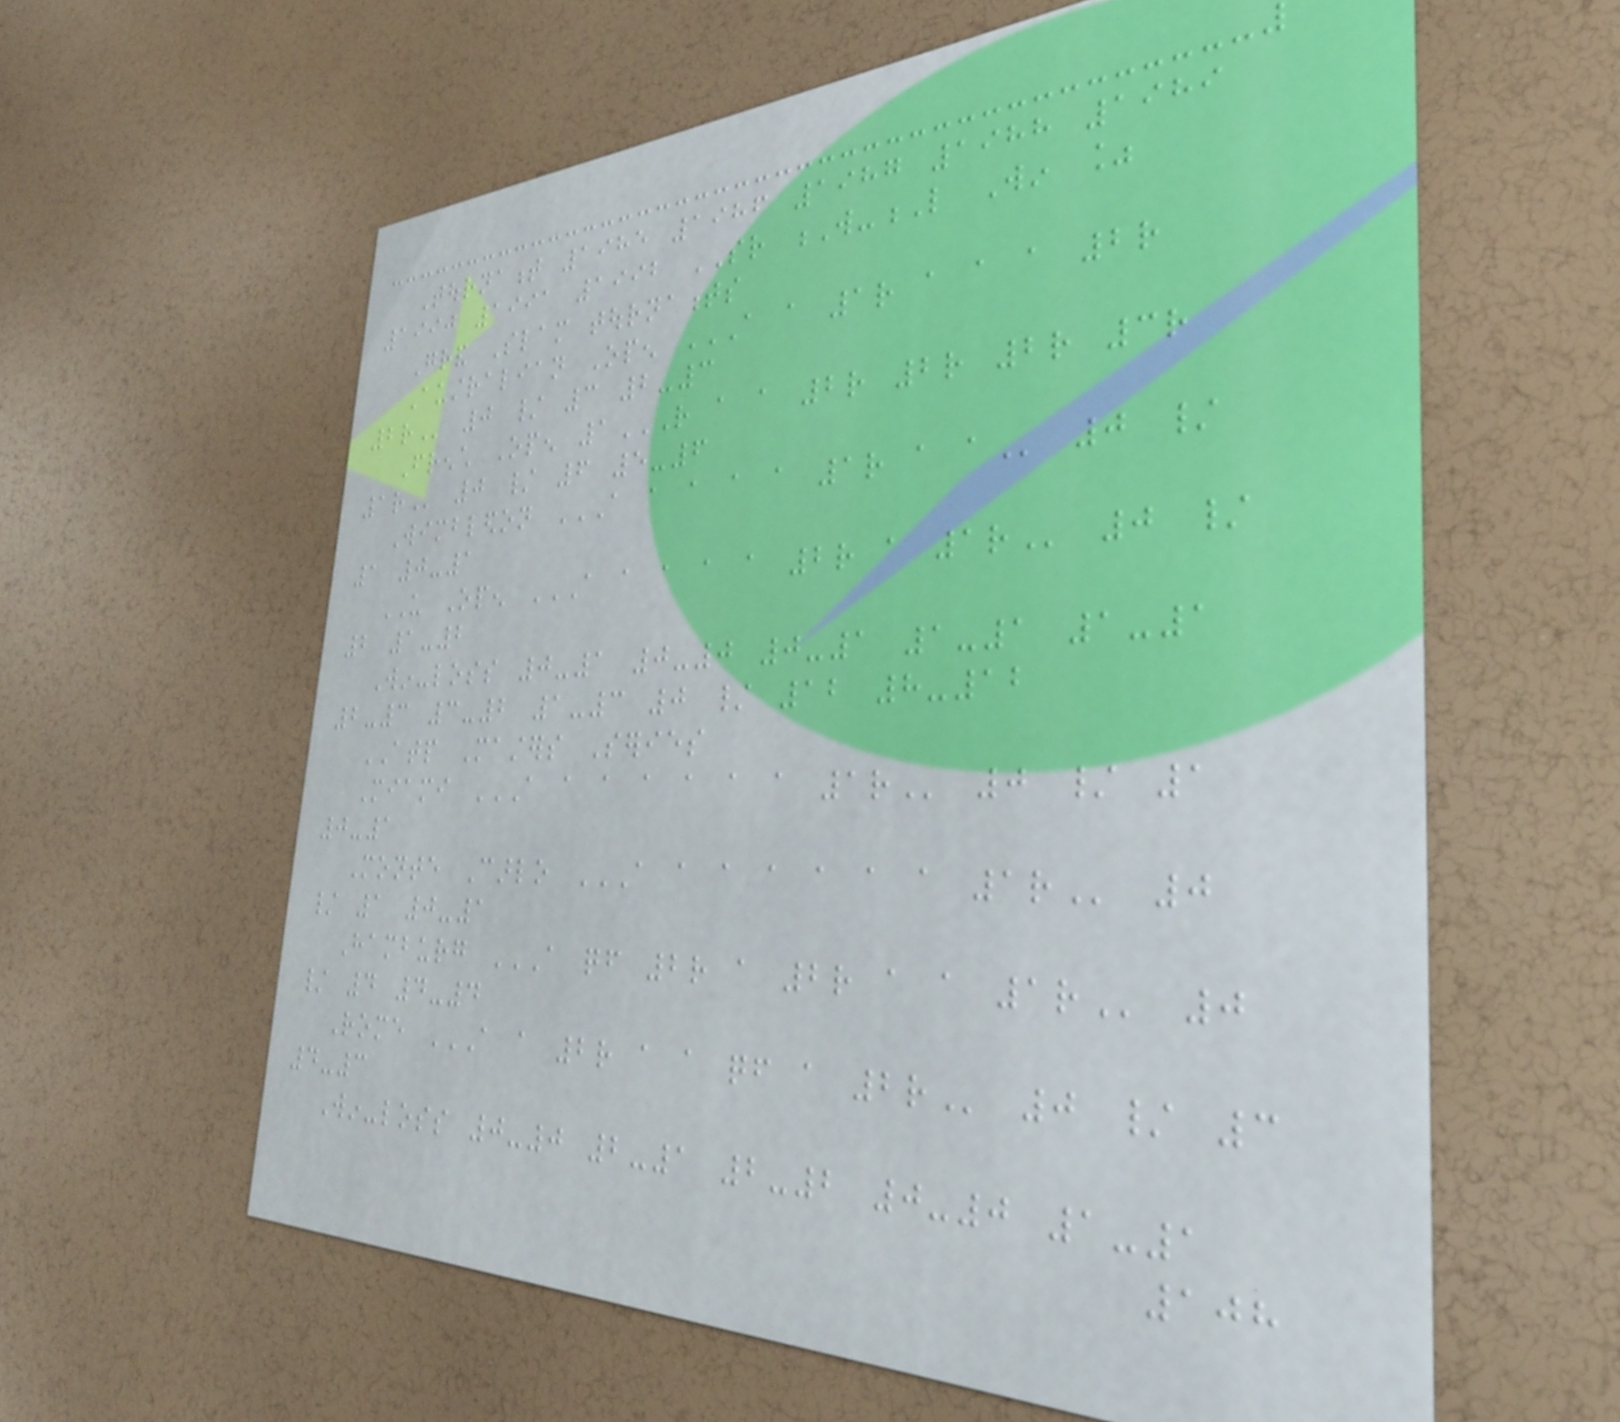Tournament 1985 1986 1987 1988 1989
1990 1991 1992 SR W-L Win %
Grand Slam tournaments
Australian Open A A 1R A A A 2R
2R 0 / 3 2-3
French Open 1R A A 2R 2R 2R 3R
1R 0 / 6 5-6
Wimbledon A A A A A 1R A A 0 /
1 0-1
US Open A A A A A 2R A 1R 0 /
2 1-2
Win-loss 0-1 0-0 0-1 1-1 1-1
2-3 3-2 1-3 0 / 12 8-12
ATP Masters Series
Miami A A A A A A A 1R 0 / 1
0-1
Monte Carlo A A A A A A A 1R 0
/ 1 0-1
Hamburg A QF 2R A 2R A A 1R 0
/ 4 4-4
Rome A A 2R A A QF A 2R 0 / 3
4-3
Win-loss 0-0 2-1 2-2 0-0 1-1
108
